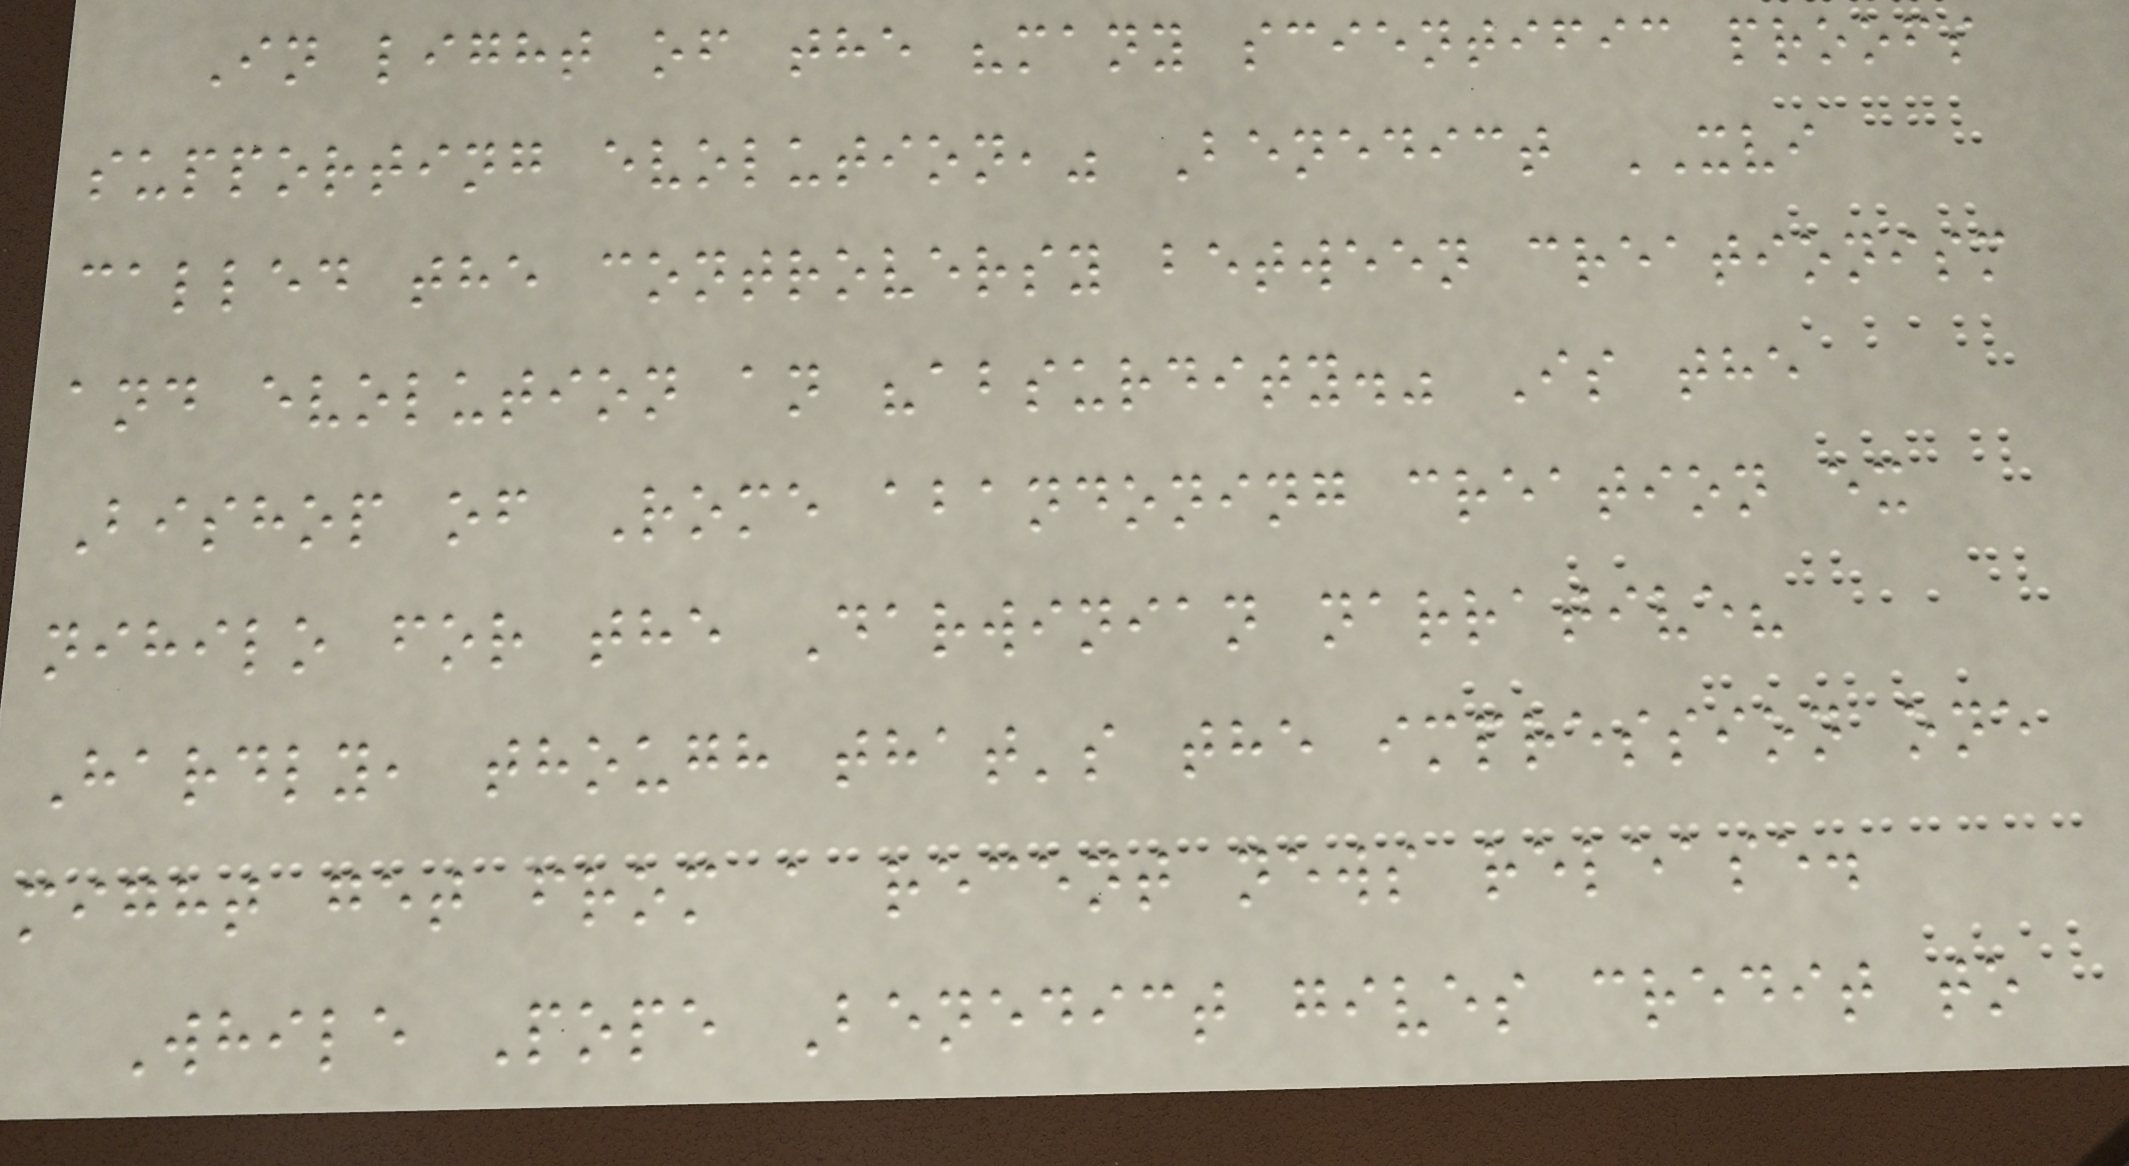In light of the "many scientific proofs
supporting evolution," Benedict XVI
called the controversy between creationism
and evolution an "absurdity." Is the
Bishop of Rome abandoning creation ex
nihilo for the Darwinian narrative?
Hardly, though that's the impression one
might get from a recent news release.
While Pope Benedict gives credit to
